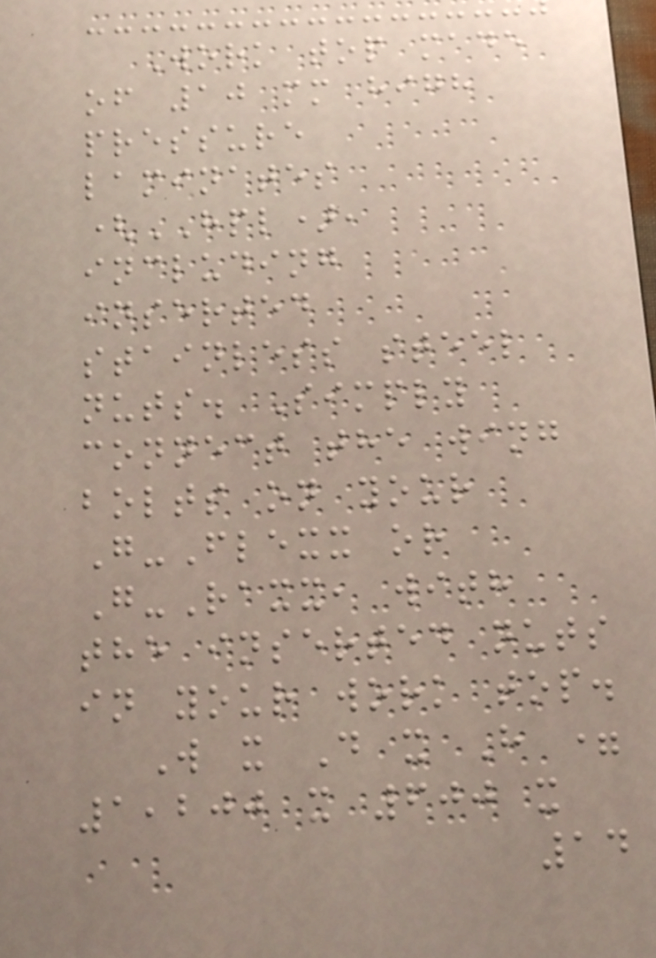Work top made
of 10 mm high
pressure
laminates
(HPL),
including
inserted
stainless steel
nuts. Simply
connect the wing
bolts on your
G-Flexx or
G-Raxx, with
the inserted nuts
in your work top.
W x D x H =
1,200 x 600 x
14
